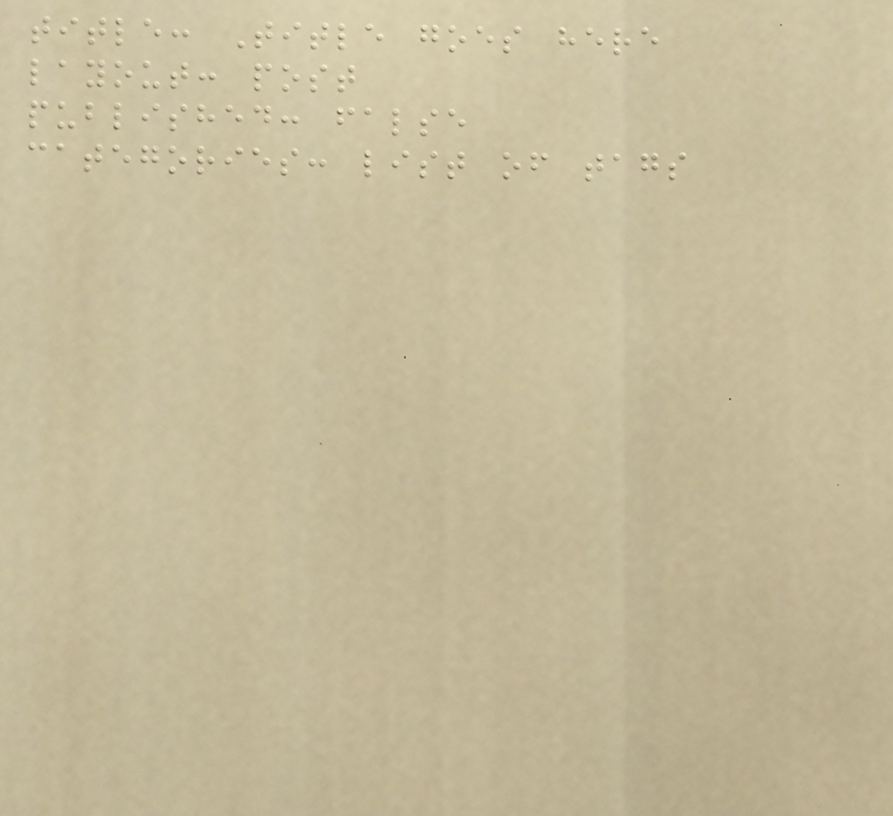title: Title goes here
layout: post
published: false
categories: list of tags
